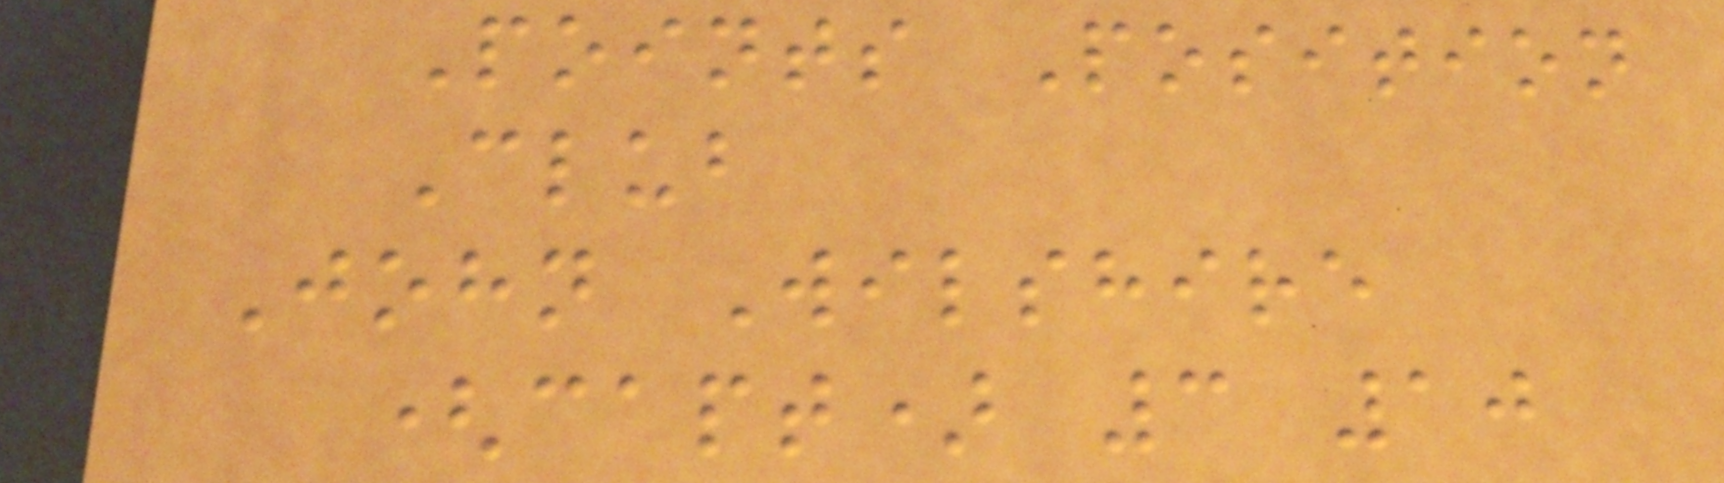Points Position
Club
John Wilshire
(capt) 3 10
